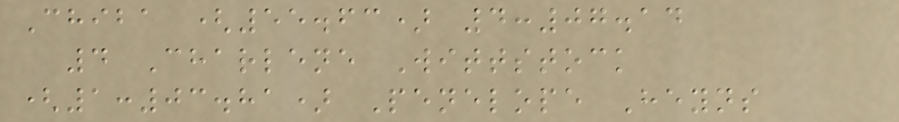Chiba (55.63) 4:07.14
4 Charlene Wittstock
(1:03.81) Penelope Heyns
